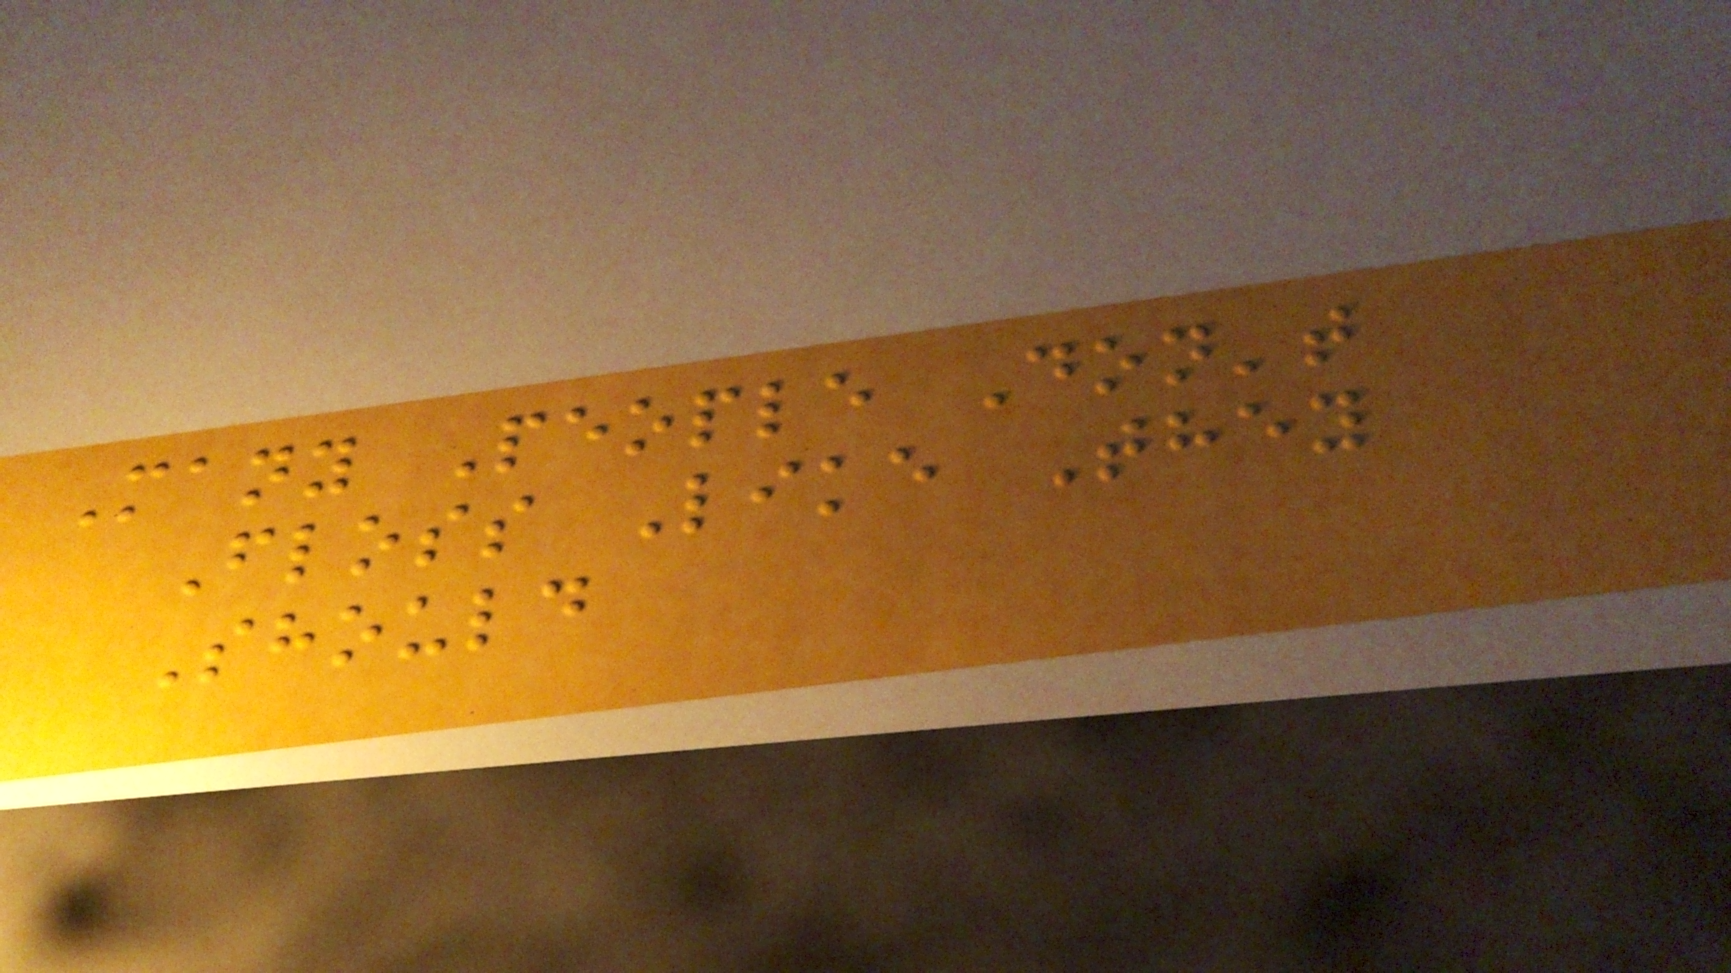Many People Don't
Floss Like They
Should
